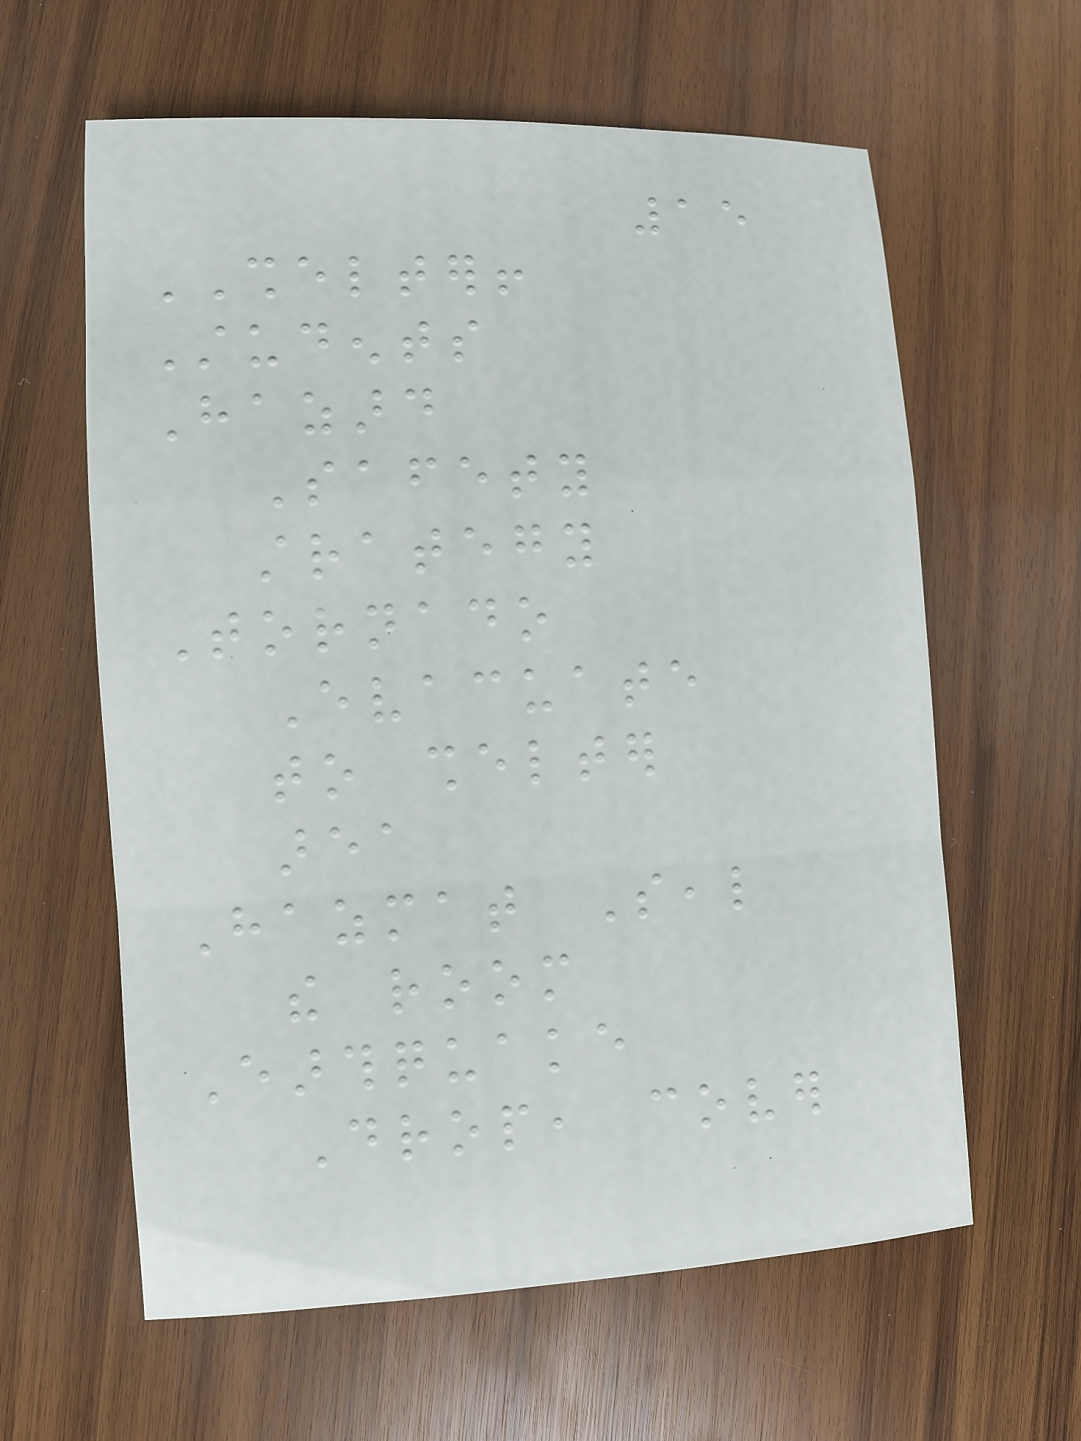15
SHELTER!
Students
Hazard
Safety
strategy
Tornado
Evacuate
to shelter
area
Hazmat Seal
the room
Earthquake
Drop, cover
